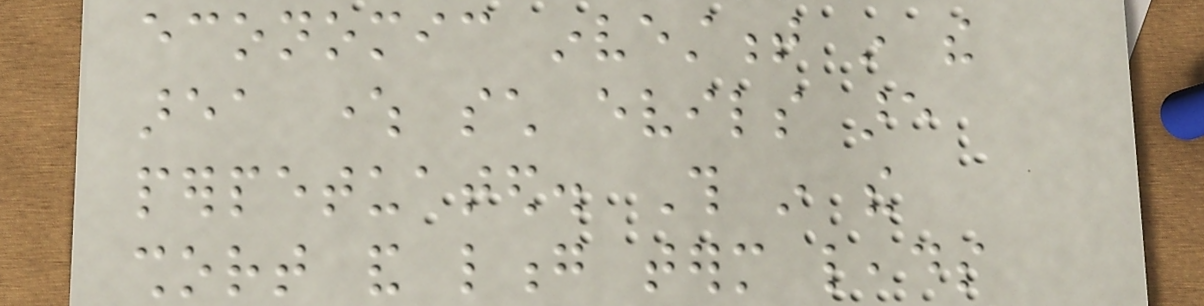economic investment in the
area where such evils are
perpetuated. This in the
short and long term leads
